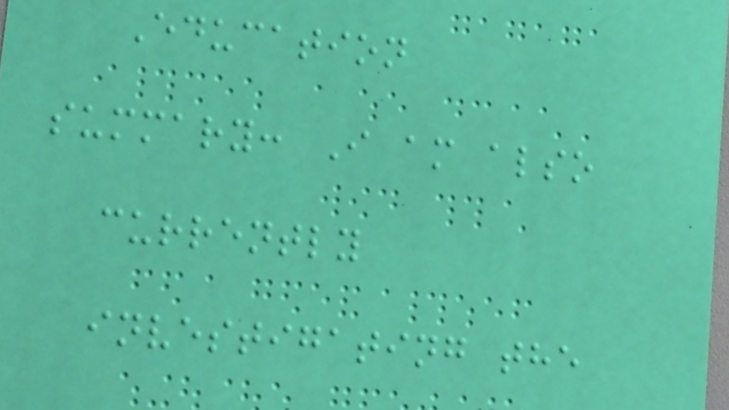Education
summary: I am also
currently
investigating the
